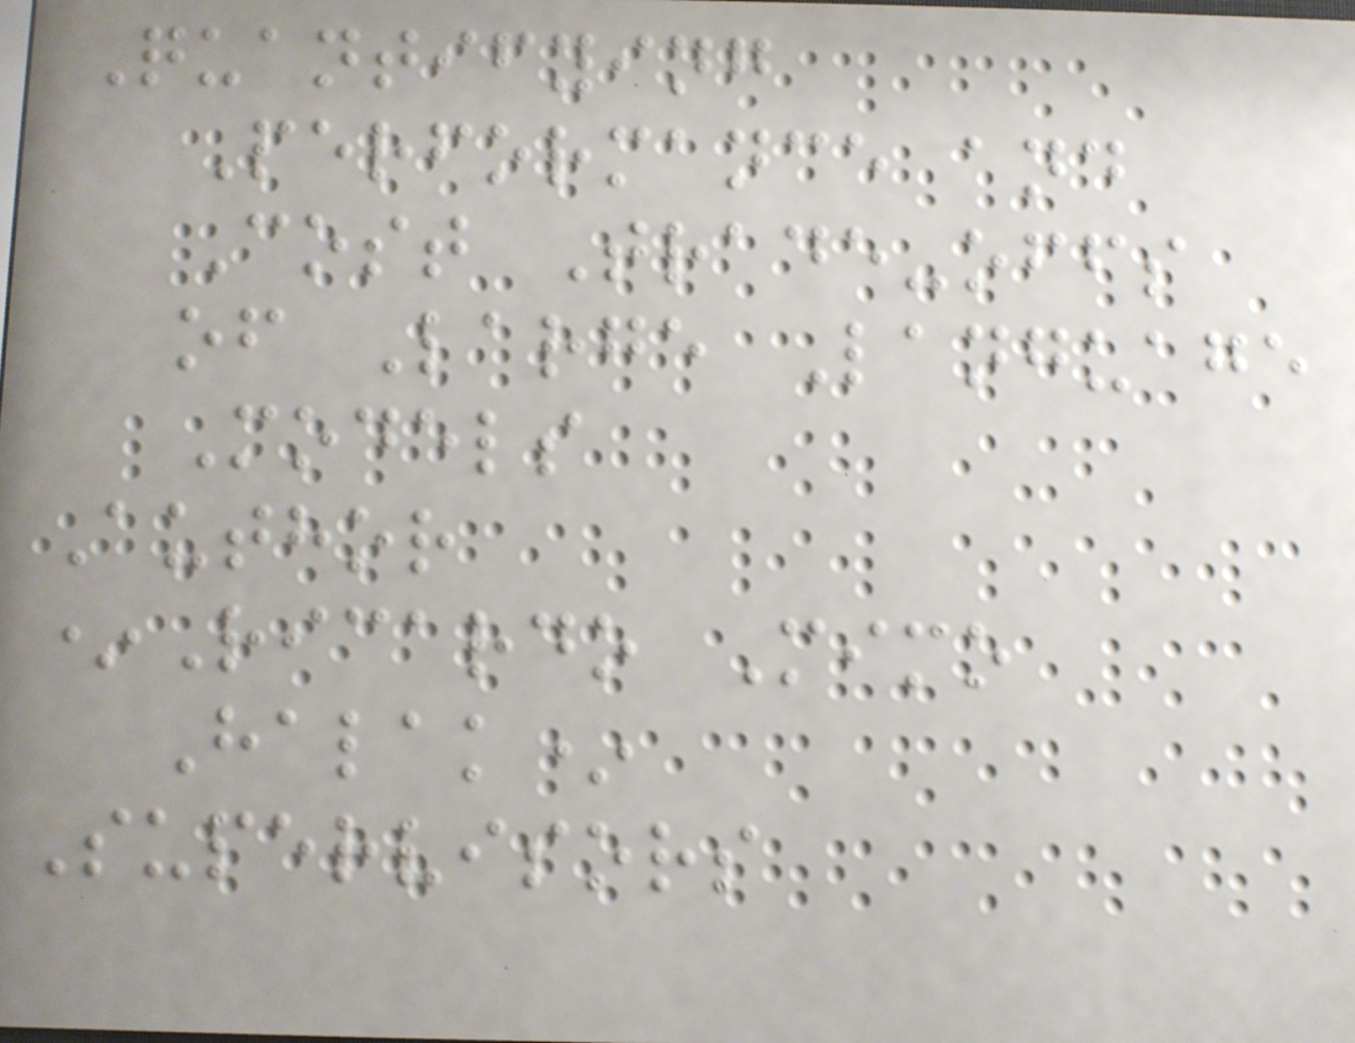Quantifying
Performance and
Cost Trade-offs
of Large Language
Models
Author
*Ricardo Mimo
Halak*
Supervisors
